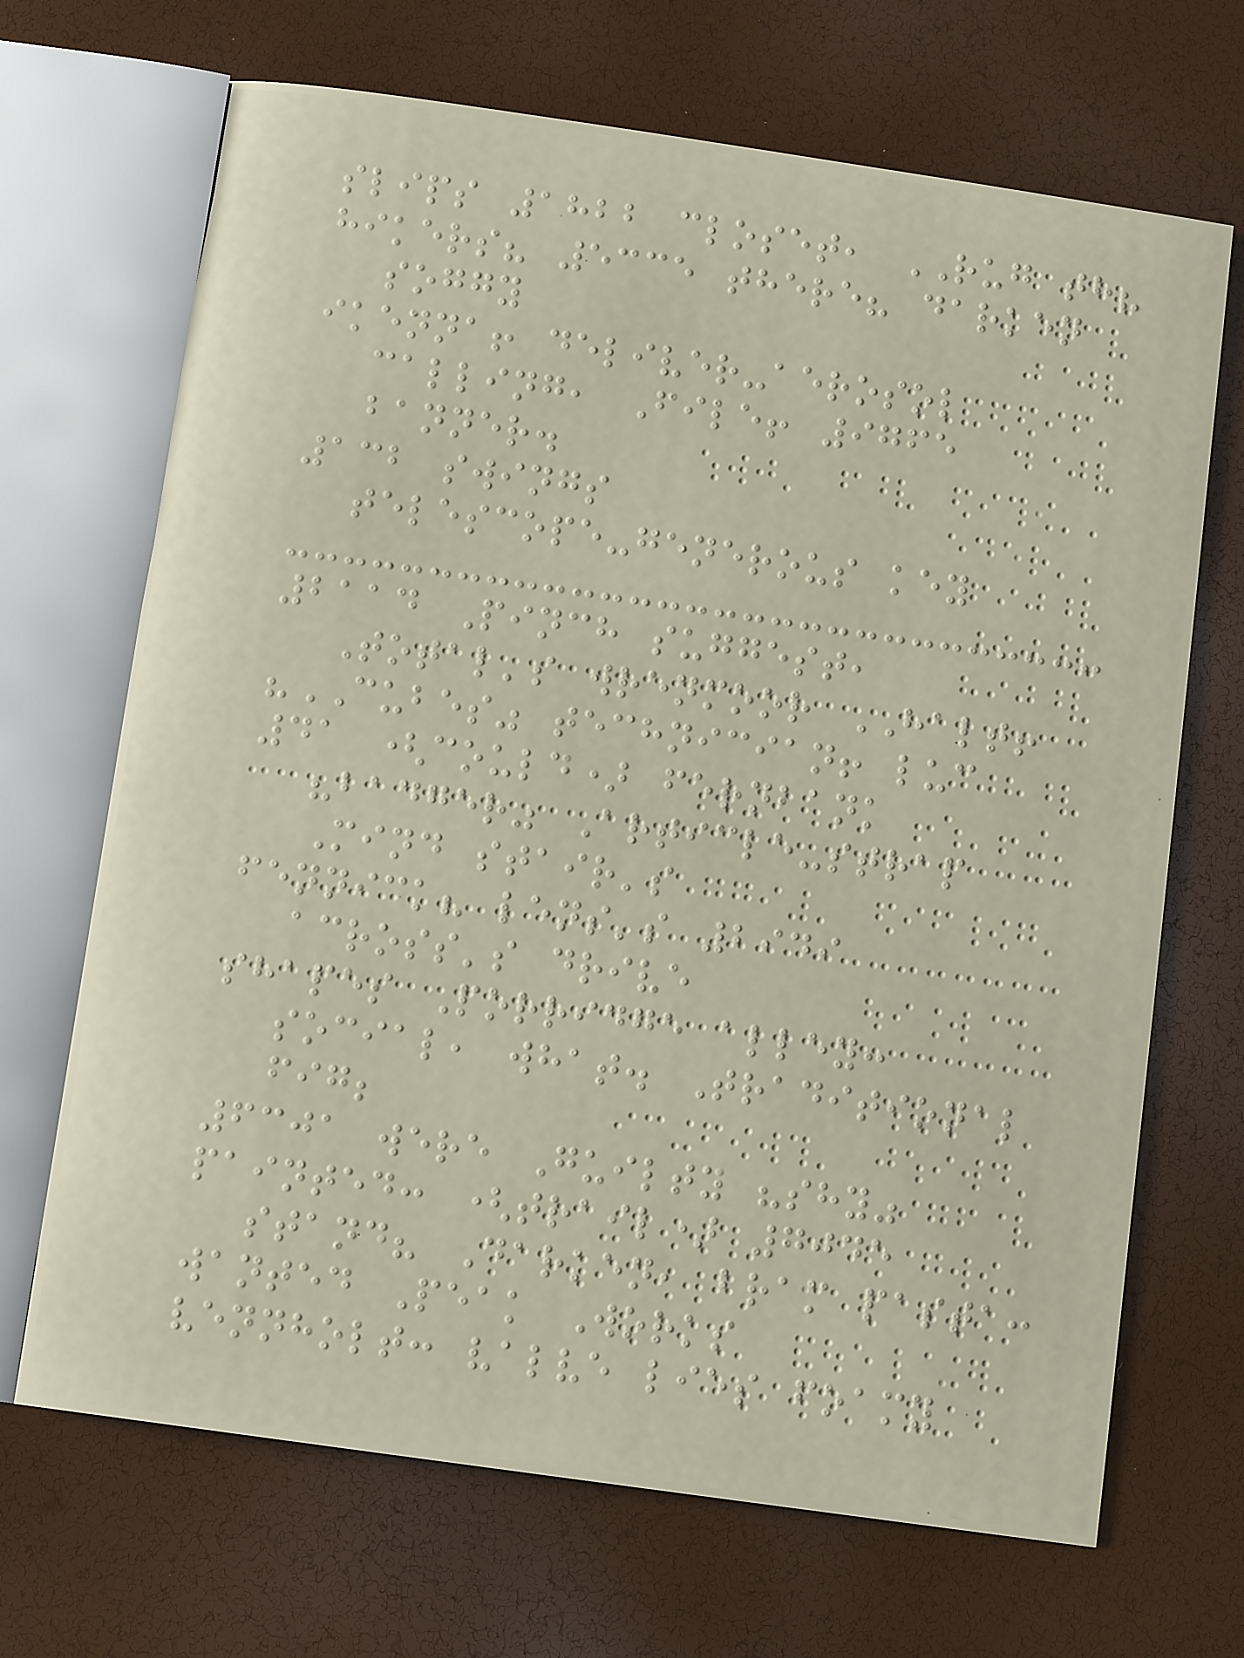slips 1822 closet, RUG th?
hikers? 5335 there? darken
soggy
ikenna! deliver-aerosol
calling, File! 9765
banner.
132 swings
telescope-generous key
2114 Pinch suggest,
Total's wrenmoor HALT!
"CUBES" technician! luc
41 (could) fernbank
"badger" Article-strap
Mind stair's
fennick? lens's 2949
across's drive
shapes Porridge alley:
social, what. Traditional
fig;
6301 were Guilty "shy"
painted: (trail) 7045
stand? Darken, bram pasta:
wanted Peak Works
vennholt: valve lies foamy
